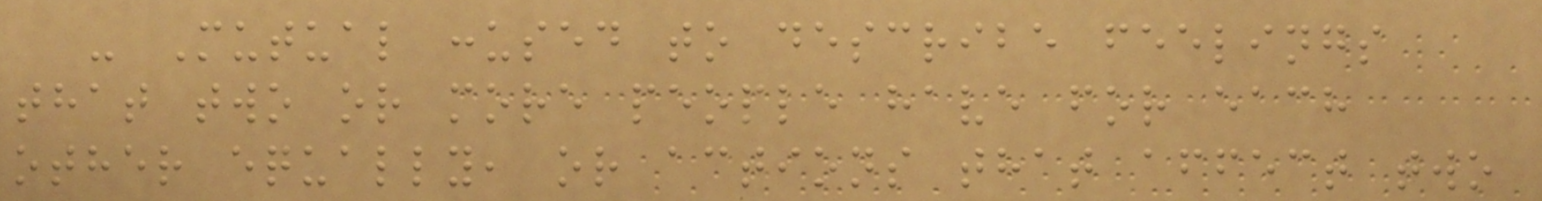- Mutual :used to describe feelings
that two or more people have for each
other equally, or actions that affect two
